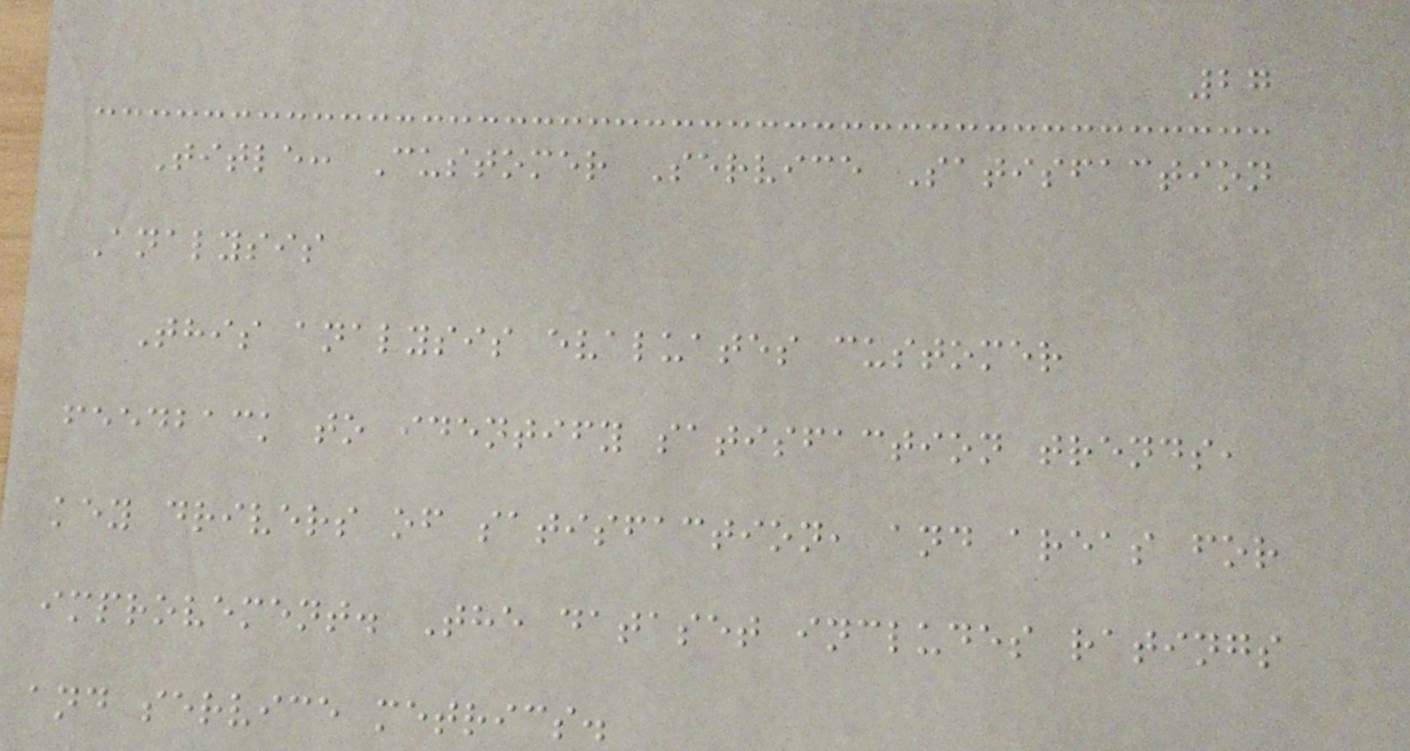27
Title: Customer Service Satisfaction
Analysis
This analysis evaluates customer
feedback to identify satisfaction trends,
key drivers of satisfaction, and areas for
improvement. The dataset includes ratings
and service metrics.
